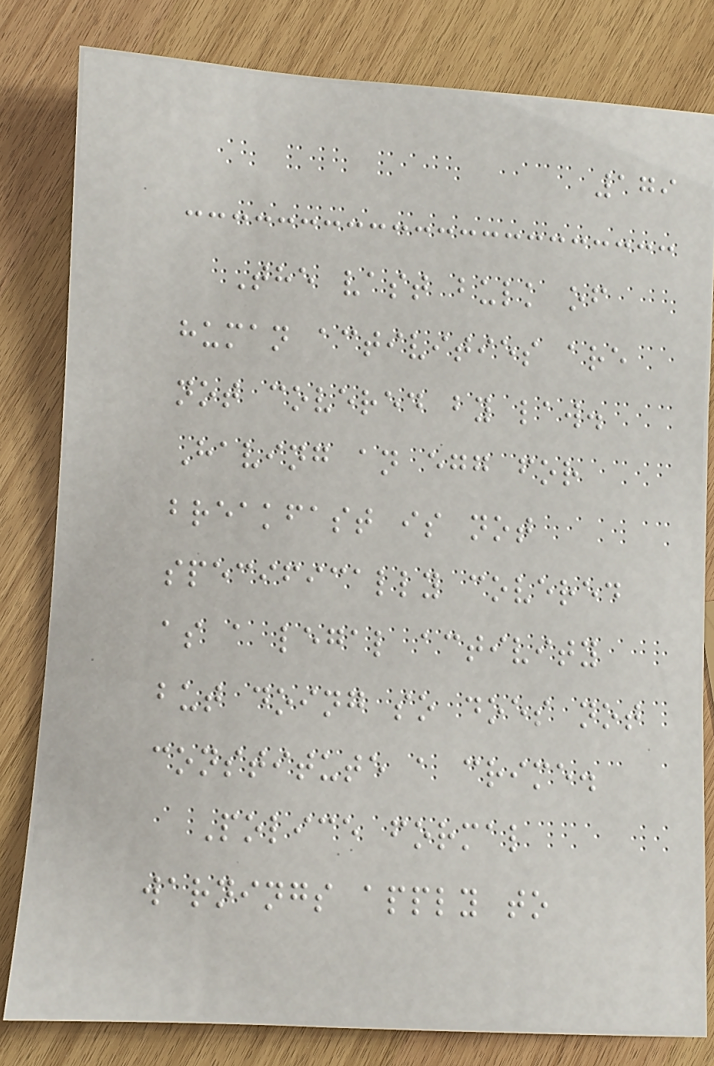179
The vast bulk of
human activities are
not covered by law.
Having an egg for
breakfast is not
specifically covered
as a legal activity
but doing so does not
constitute a crime.
Police formal
warnings apply to
